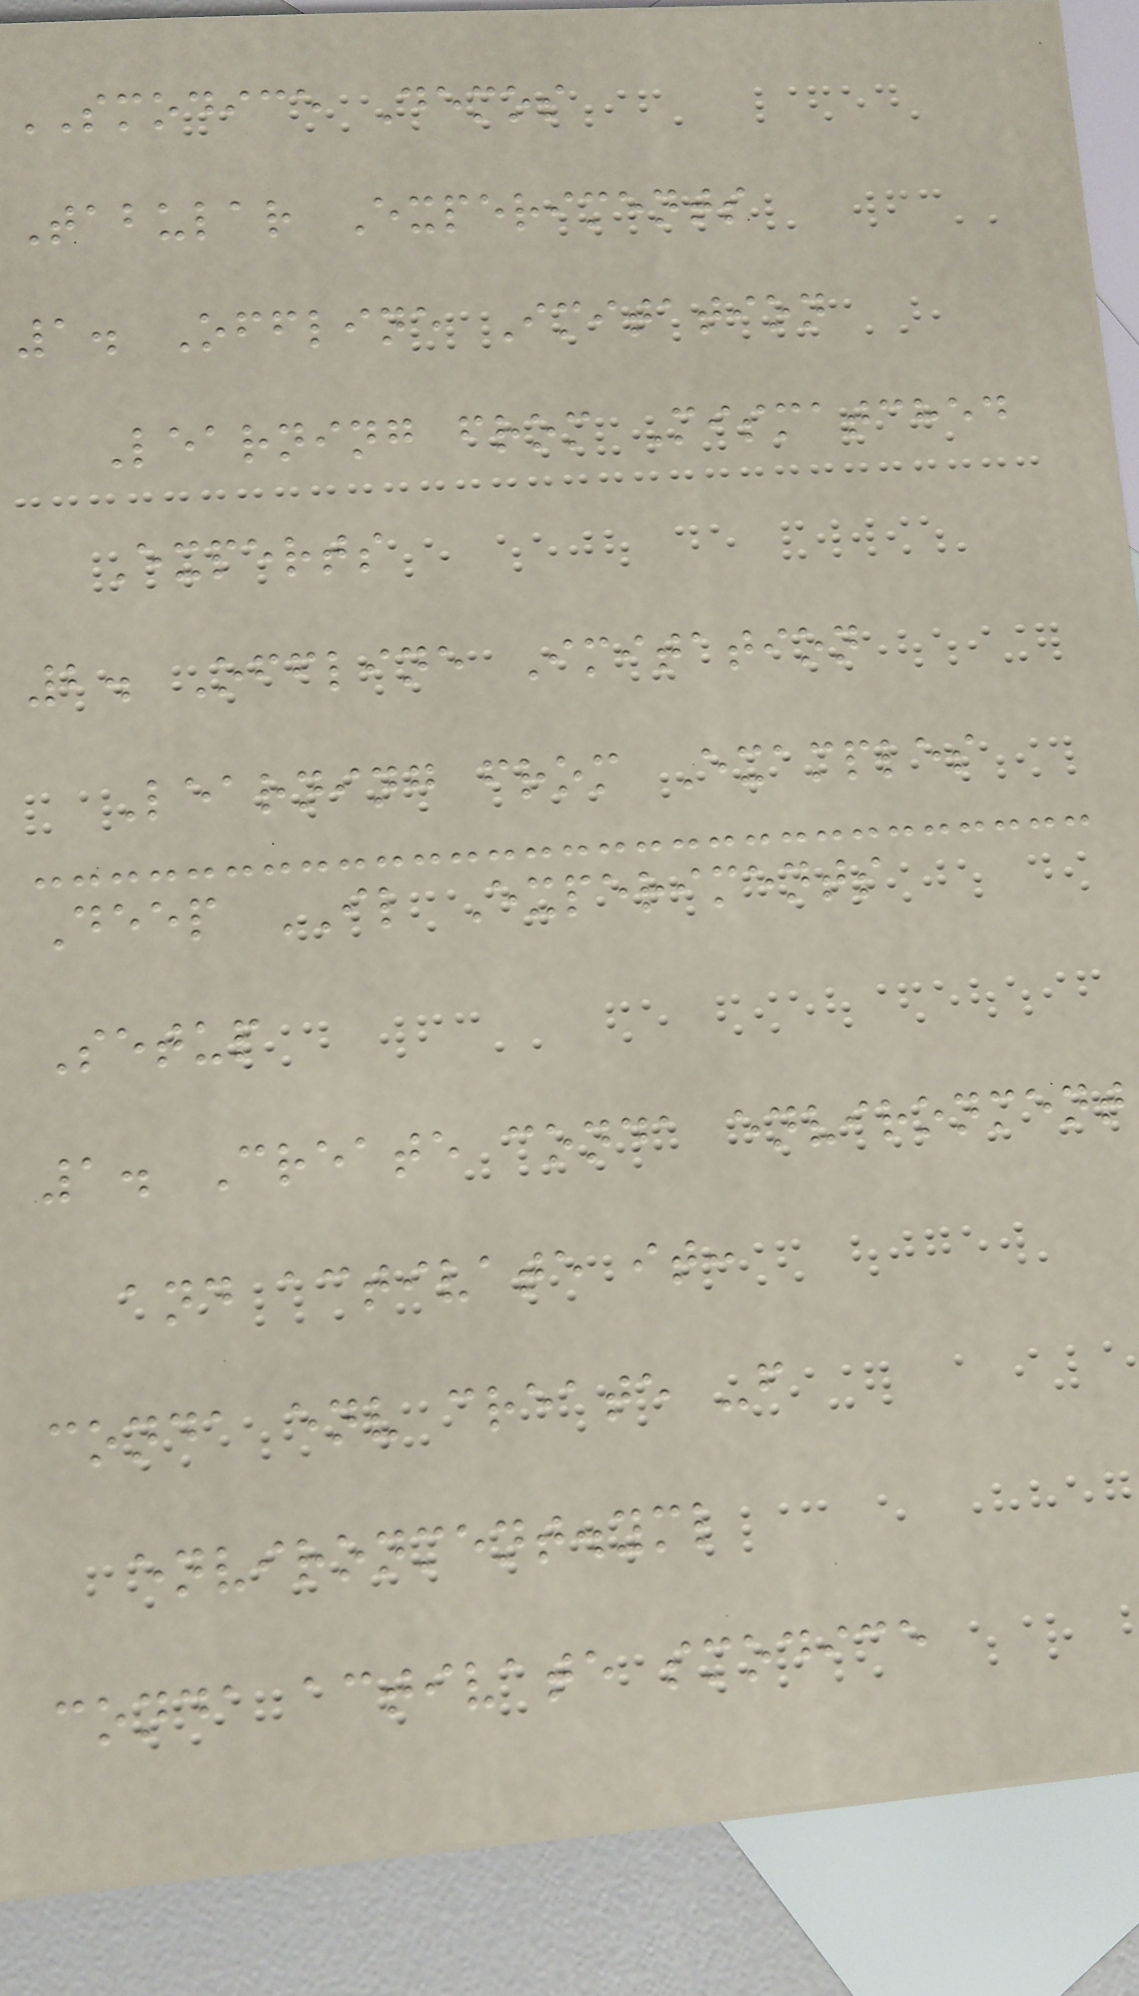SMODICE Demos
Tabular Experiments
1. Offline Imitation
Learning from Mismatched
Experts
2. Offline Imitation
Learning from Examples
Deep IL Experiments
Setup
1. Create conda environment
and activate it:
conda env create -f
environment.yml
conda activate smodice
